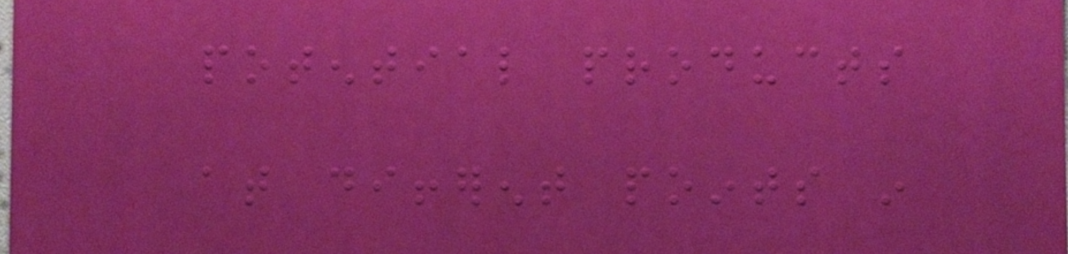potential products
at different points in
